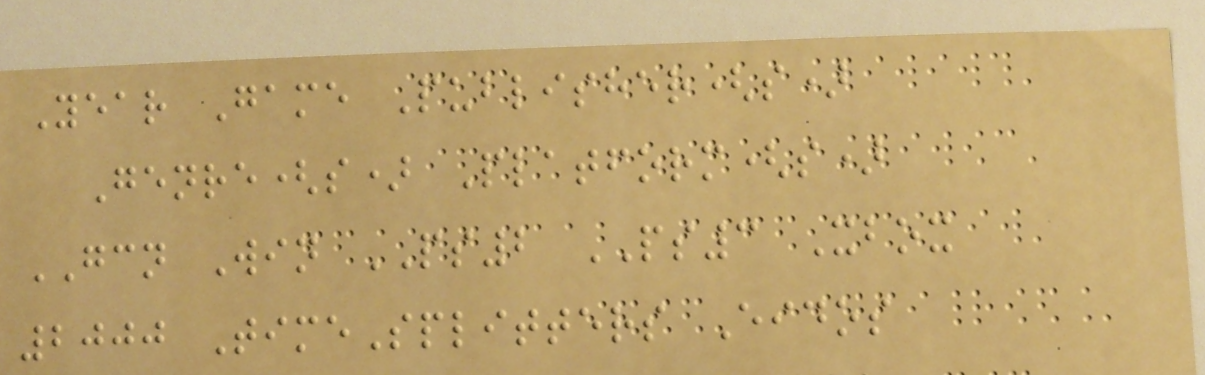Year Game Publisher(s)
Genre(s) Platform(s)
GCN Win PS2 PS3 Xbox
2000 TimeSplitters Eidos
